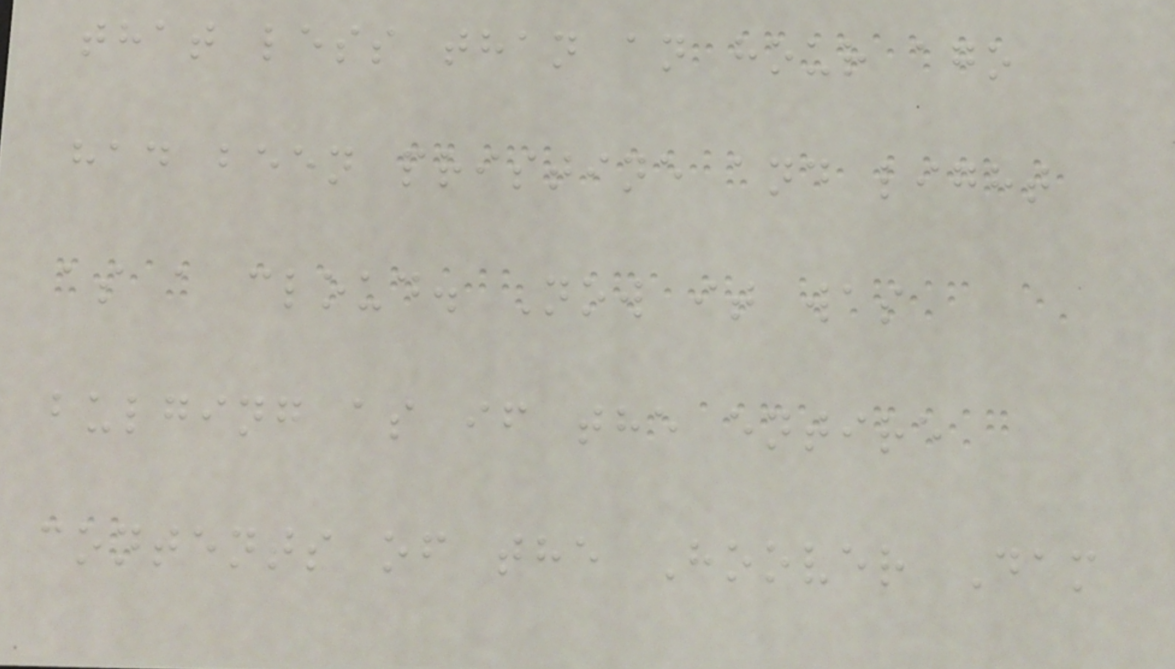that less than an hour ago
had been pristine and light
as a cloud. Now it was
bulging as if the entire
contents of the Hoover Dam
